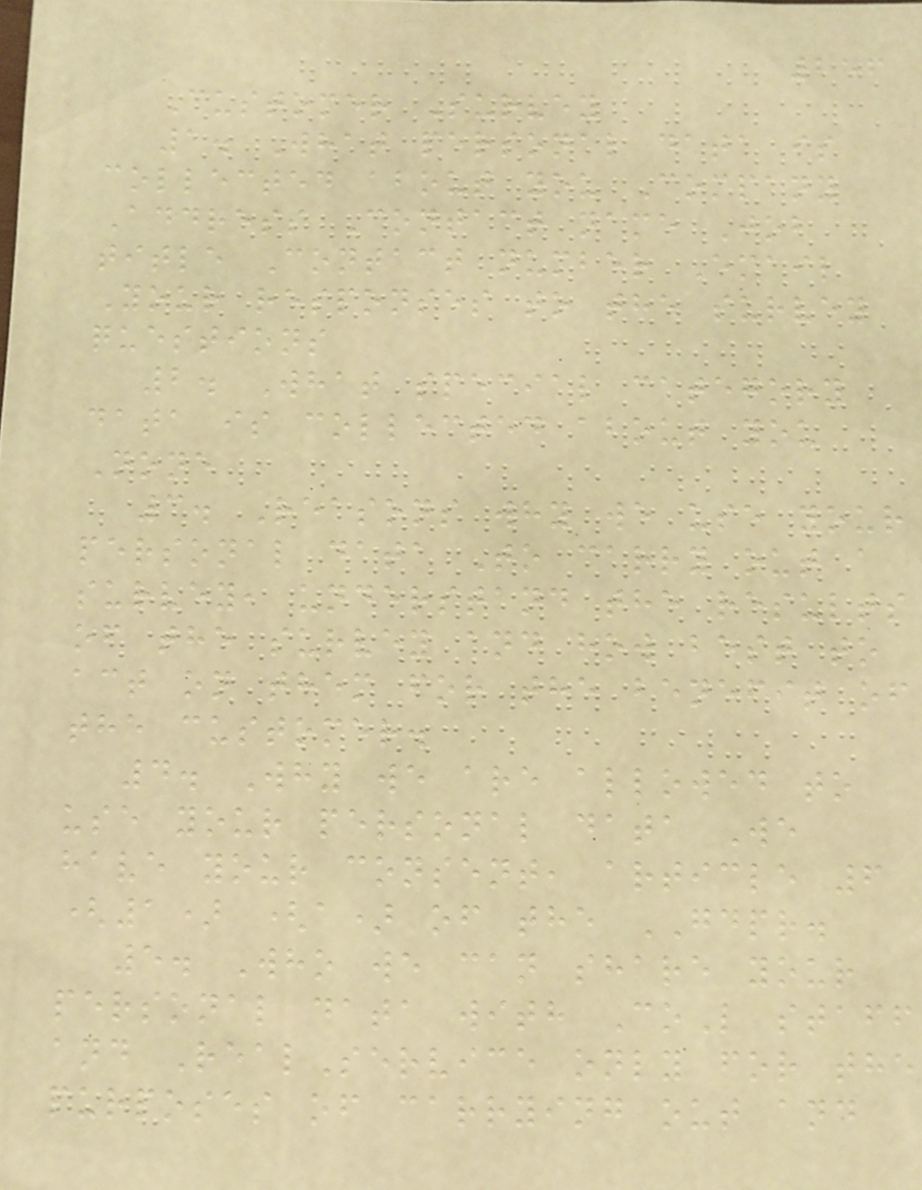256
Customer Survey
1. What personal data is
collected about you Company
Address Contact name Job
title Contact number Email
Your responses to the survey
questions
2. What special category
data is collected about you
None
3. Reasons why we use your
personal data To carry out a
survey, understand the results
of the survey and how best to
act on them for the benefit of
the customer.
4. Why we are allowed to
use your personal data We
have your consent, article 6
(1) (a) of the GDPR.
5. Who we can share your
personal data with CoL staff
and RealService only for the
purposes of carrying out and
